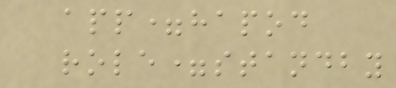app=hapod
role=standby
